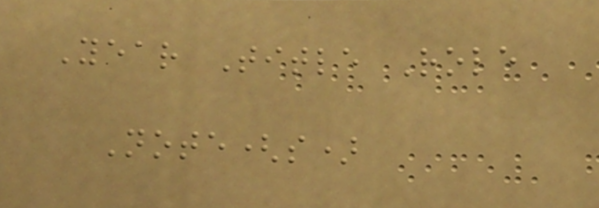Year Title Role
Note(s)
